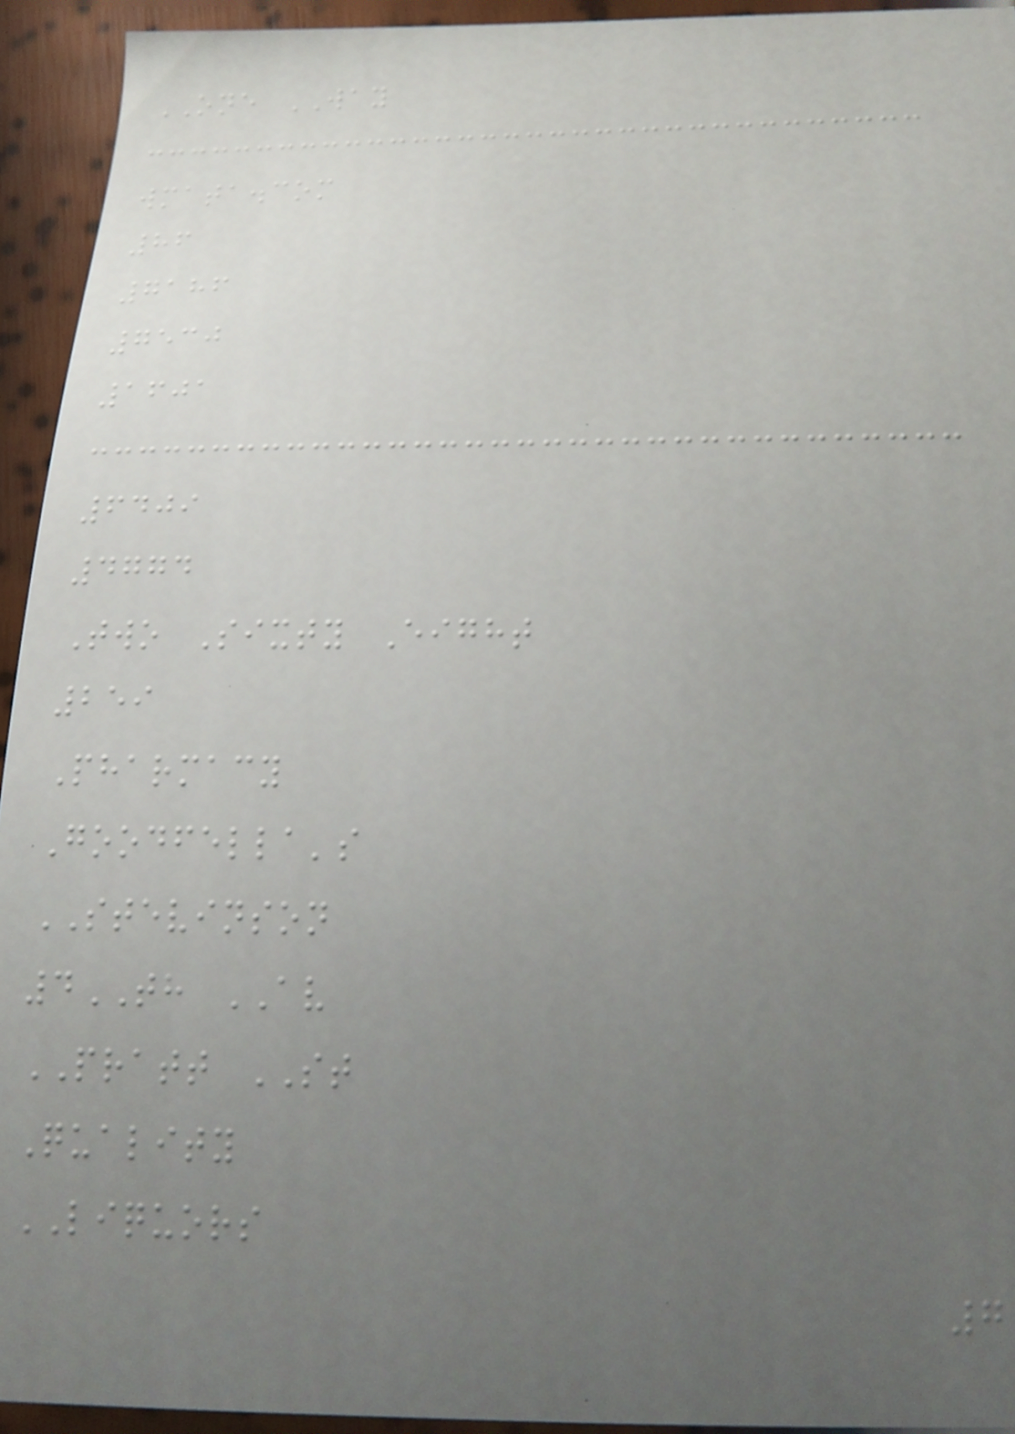ONE WAY
wmata.com
86
7186
7530
1601
6409
4774
Two Sixty Eight
259
Pharmacy
Goodfella's
STEVINSON
4TH AV
PRATT ST
Quality
LIQUORS
7
